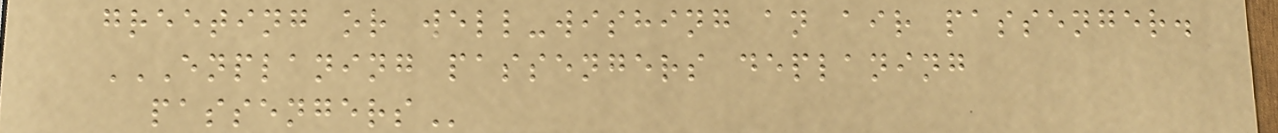greeting or well-wishing an air passenger.
ENPLANING PASSENGERS DEPLANING
PASSENGERS
